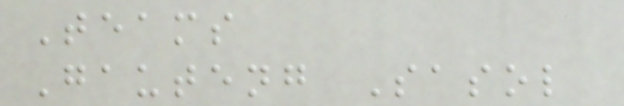Teams
Gauteng Sasol
